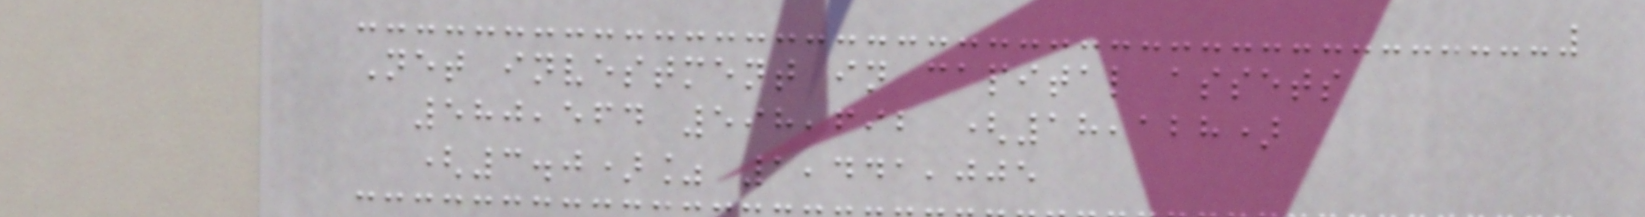Net investment in capital assets
580,564 598,692 (18,128)
(3.0)% 1,441,005
